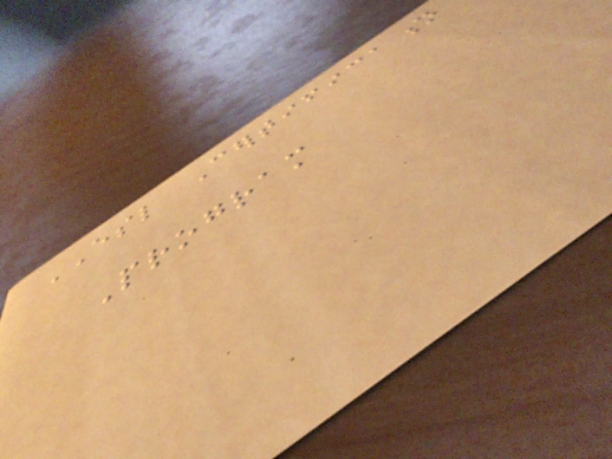ESL Certification
Program
